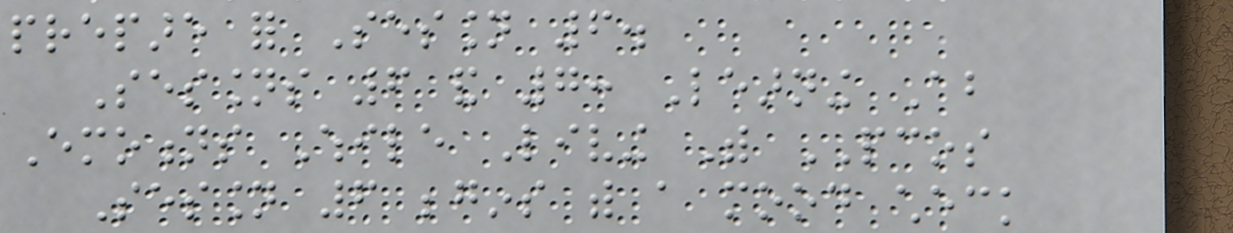prepare for Session 6.
Sessions 6 and 7: Learning About
Emotions While Living With PCOS
Session 6 begins with a mood check
